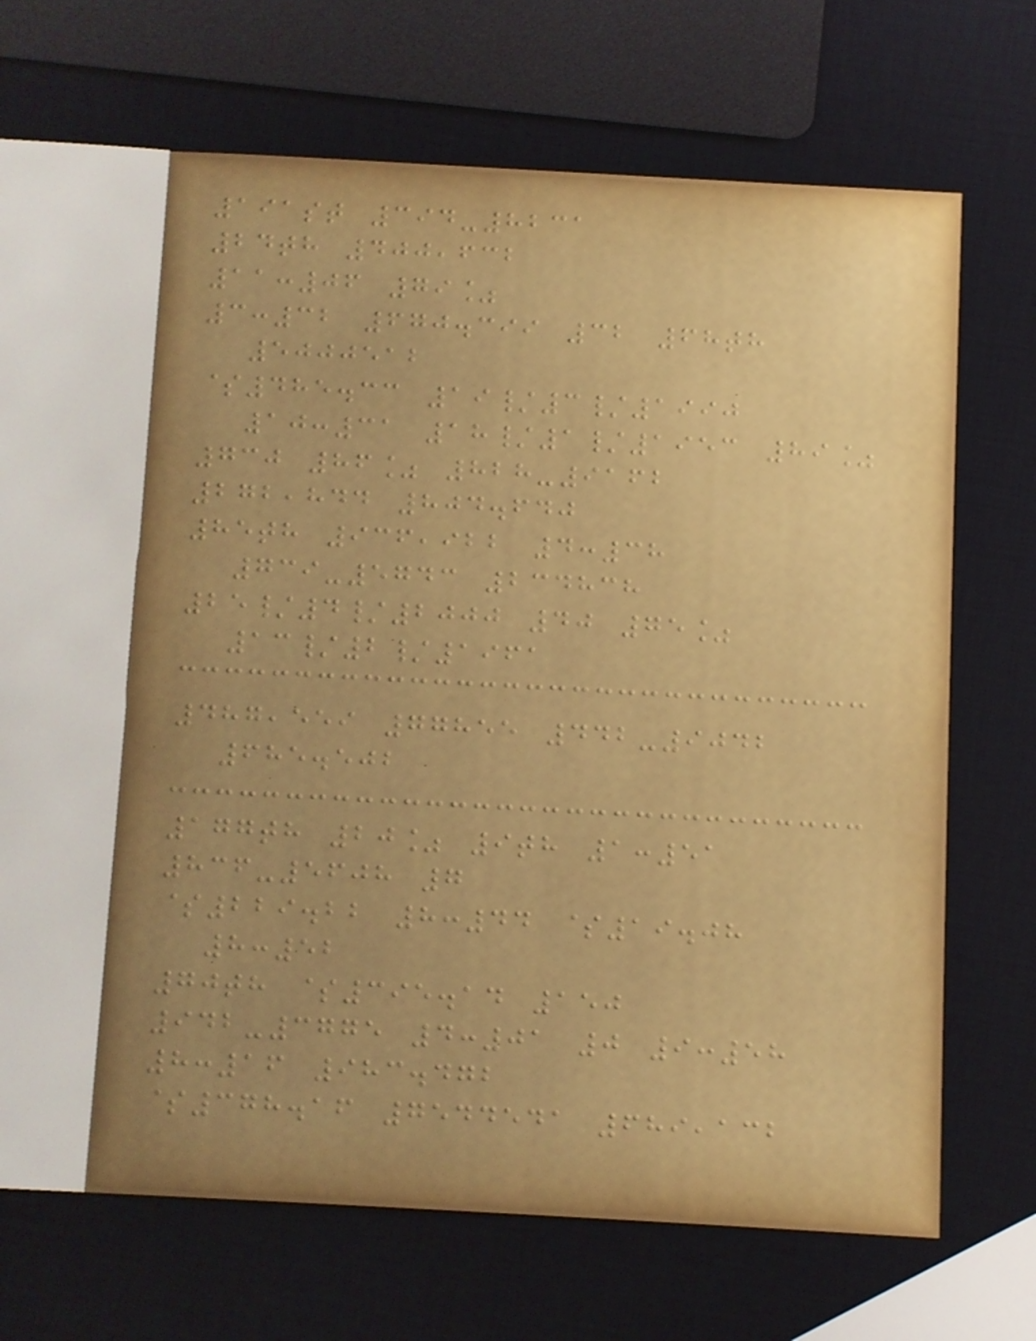191st 394-8231
24th 400,632
11:06 79%
3:32 670.399 32 68th
5000512
$485.33 19/3/1990
10:31 18/1/1953 89%
730 86% 828-9162
272,844 804.640
85th 936,922 4:38
739-5743 234838
25/4/2000 40 75%
13/2/1961
487,559 77855 442-9042
685.502
177th 20% 9th 1:51
836-5608 7
$229.22 8:44 $19.08
8:52
70th $395.14 150
942-3775 4:01 0 9:58
8:16 983.472
$378.16 7544541 689,132
